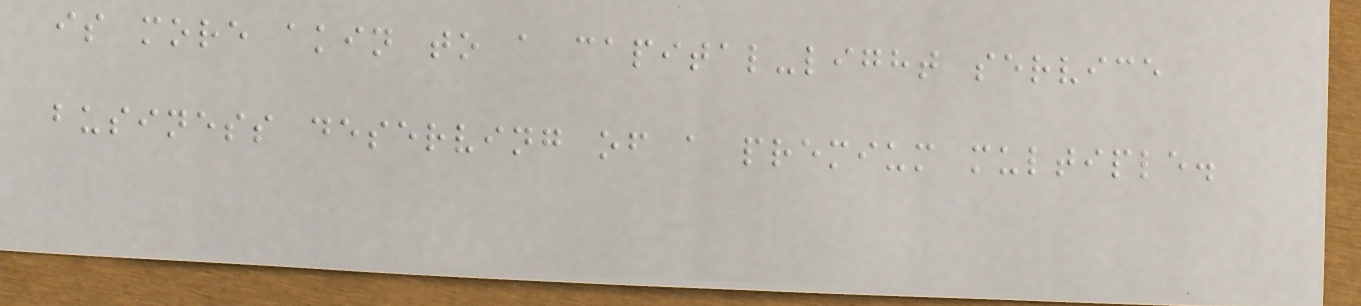is more akin to a capital-light service
business deserving of a premium multiple.
